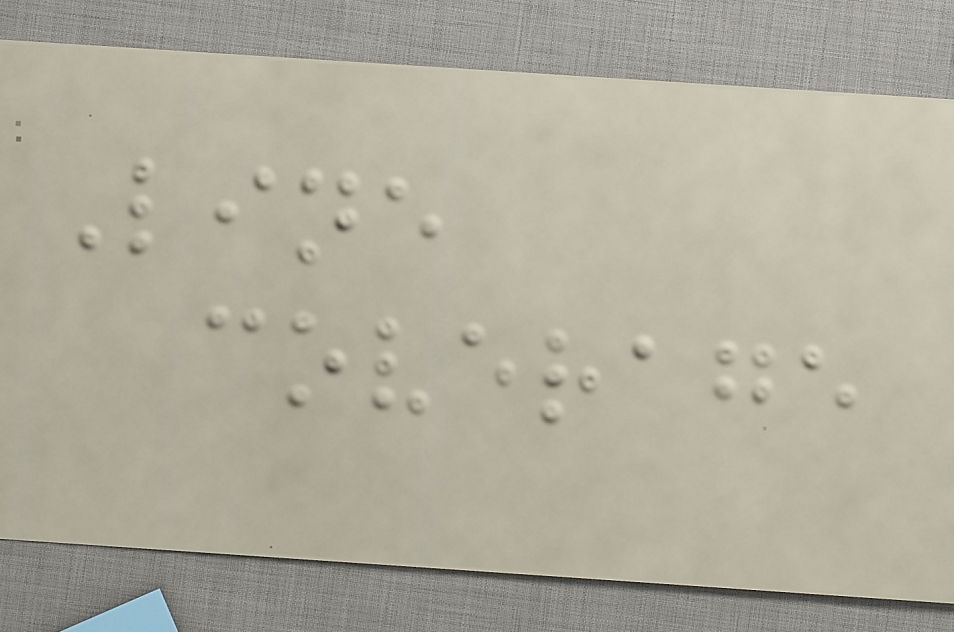Line
coverage
